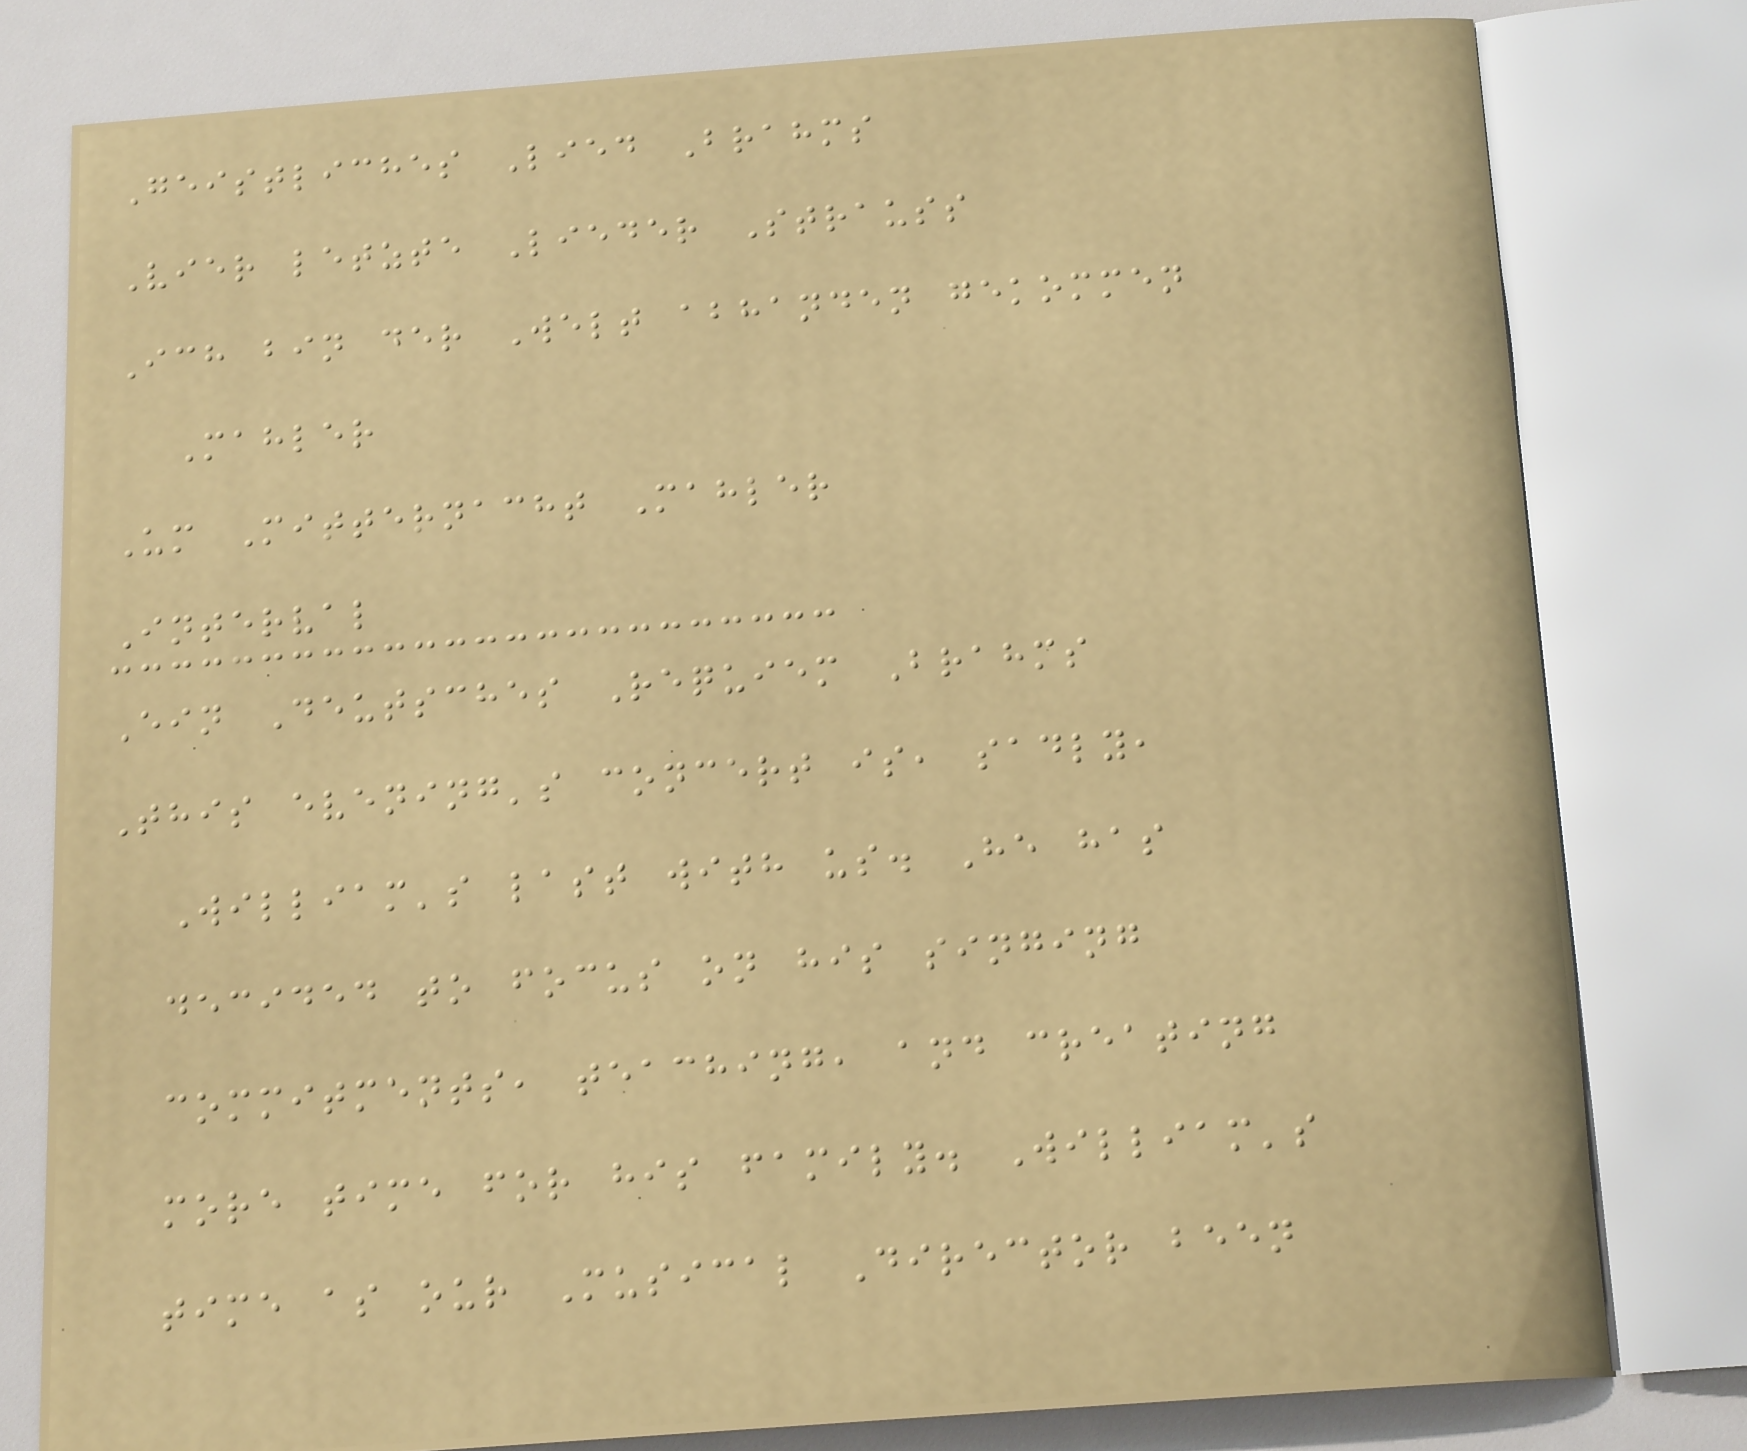Geistliches Lied Brahms
Vier letzte Lieder Strauss
Ich bin der Welt abhanden gekommen
Mahler
Um Mitternacht Mahler
Interval
Ein Deutsches Requiem Brahms
This evening's concert is, sadly,
William's last with us. He has
decided to focus on his singing
commitments, teaching, and creating
more time for his family. William's
time as our Musical Director been
